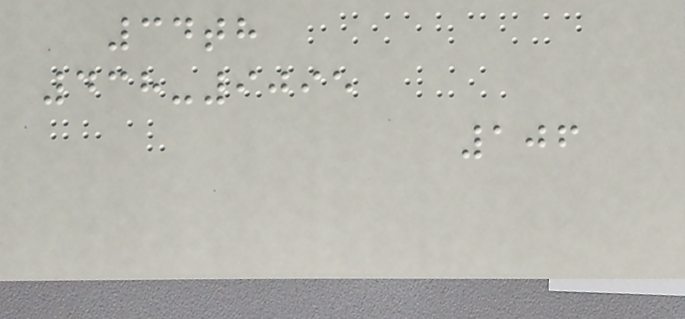34th
438-9095
106
